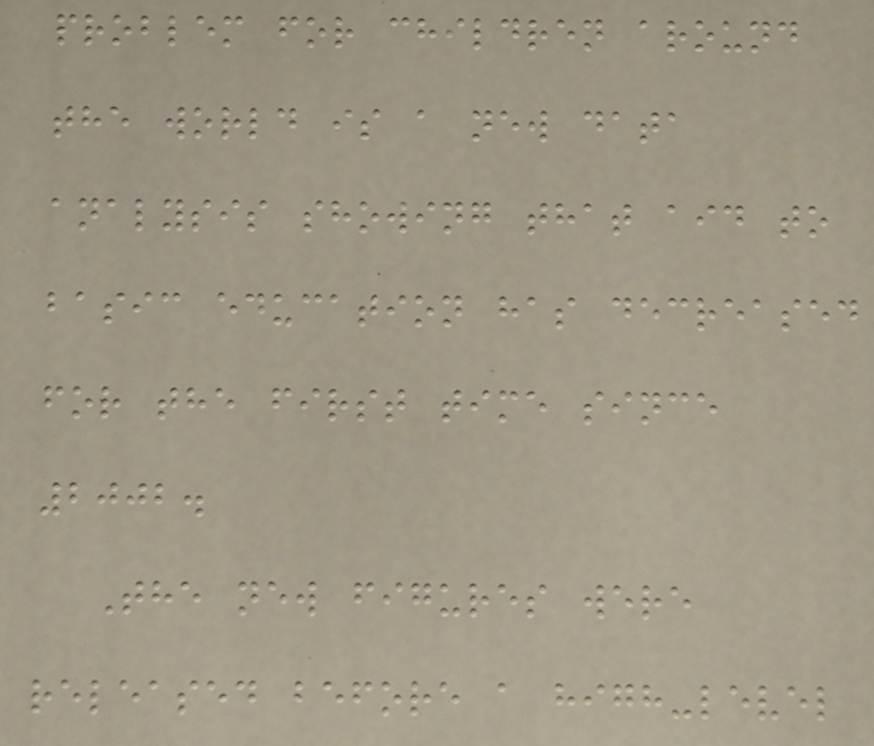problem for children around
the world is a new data
analysis showing that aid to
basic education has decreased
for the first time since
2002.
The new figures were
released before a high-level
